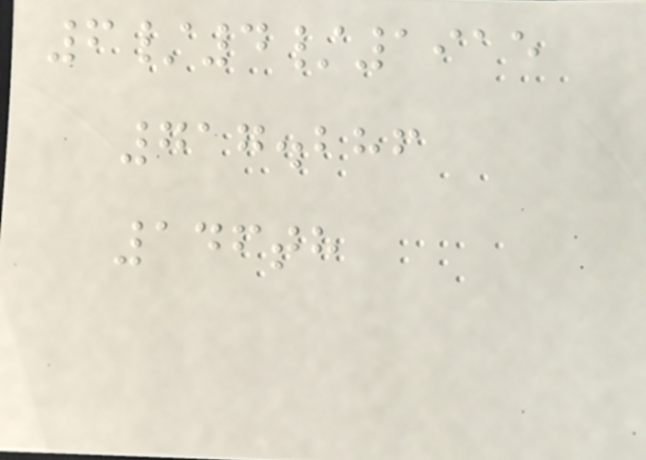6/4/1915
717.286
146th
